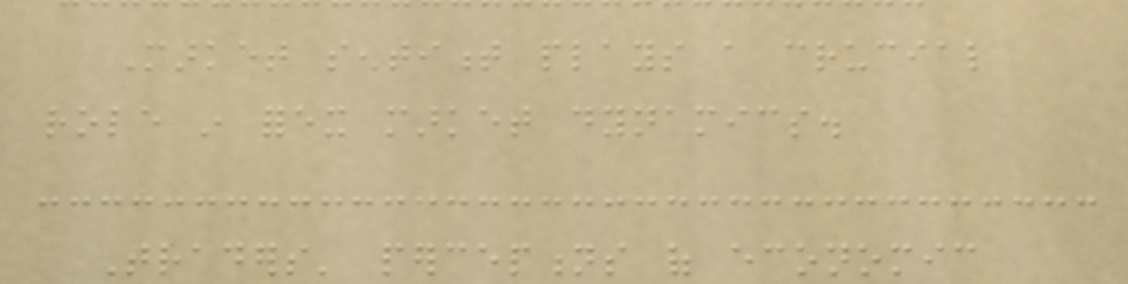Market sentiment plays a crucial
role in forex market dynamics.
Traders' perceptions of economic
